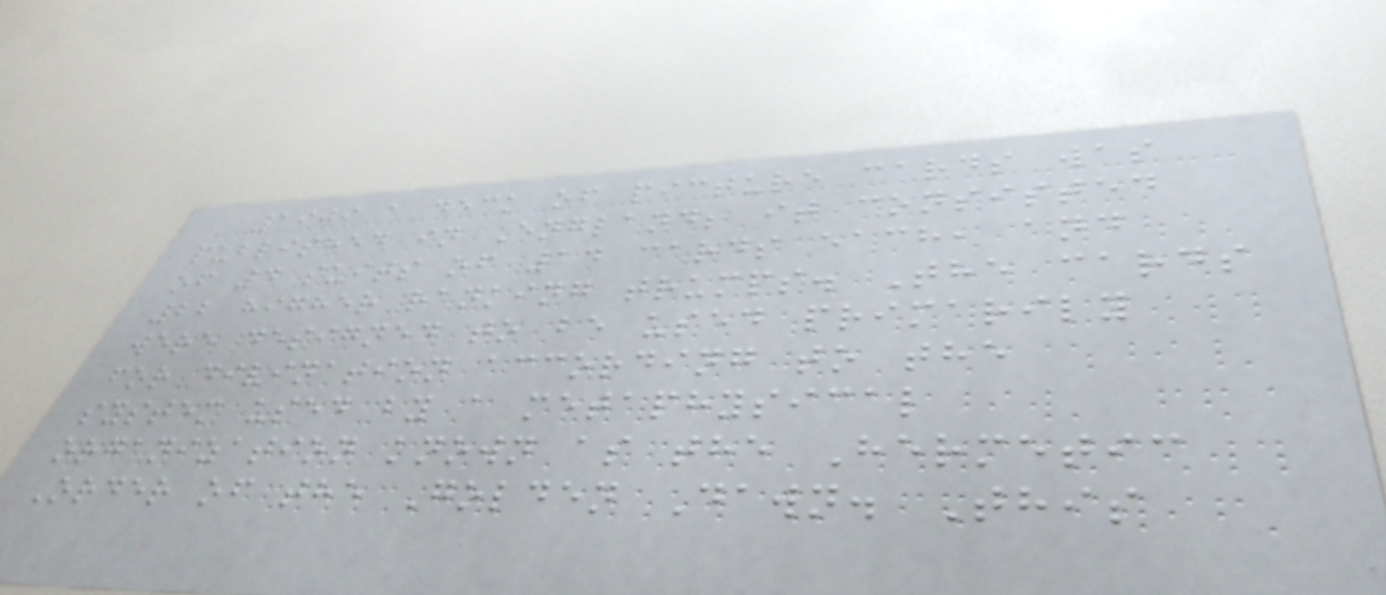1909 a deck of picture cards was
published in England; it consisted
of 4 suits of 14 cards each, and
22 higher ranking trumps. The cards
were designed to be used primarily
for divination according to the
system used by a metaphysical
organization known as the Hermetic
Order of the Golden Dawn. This
